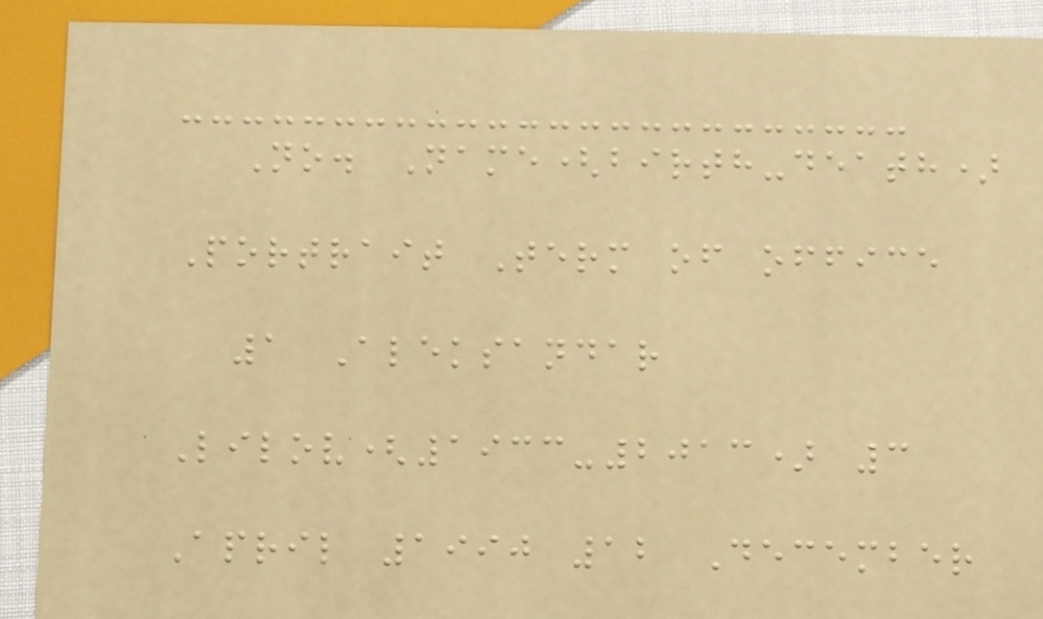No. Name(birth-death)
Portrait Term of office
1 Aleksandar
Lilov(1933-2013) 3
April 1990 12 December
